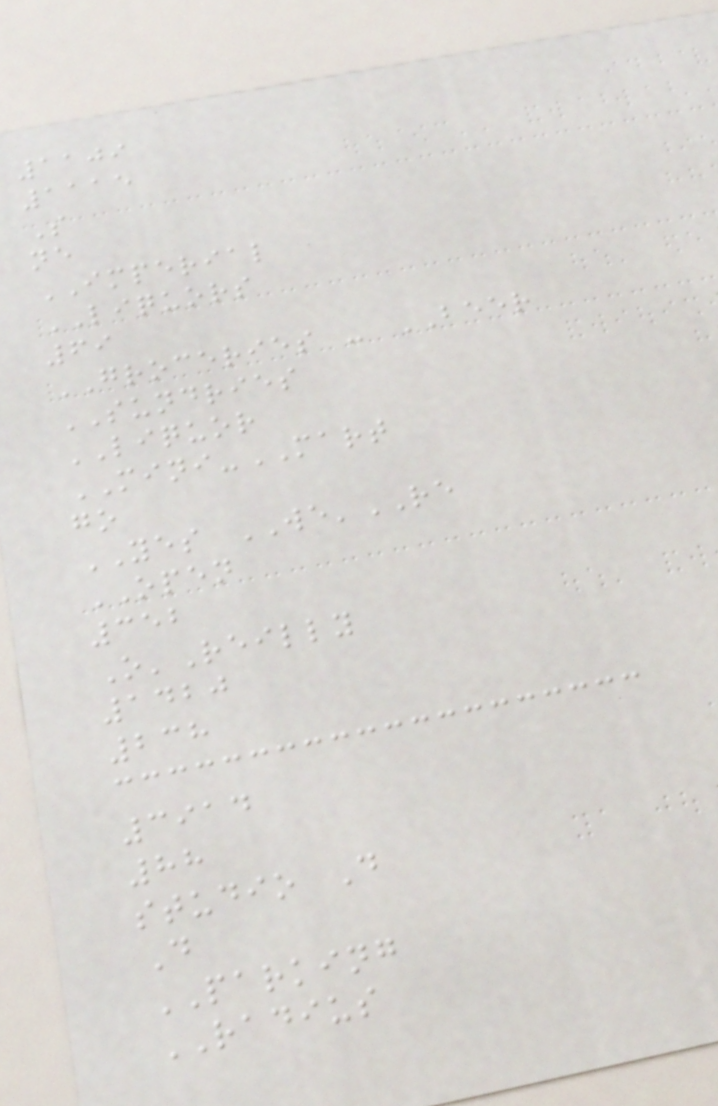1109
1115
S
ne
IMPERIAL
LIQUORS
69
GROCERIES - BEER
SUNDRIES
LIQUOR
MINI-MART
go
YES WE'RE
OPEN
352
O'Reilly
1420
238
3914
88
studio D
D
PARKING
RADIUS
